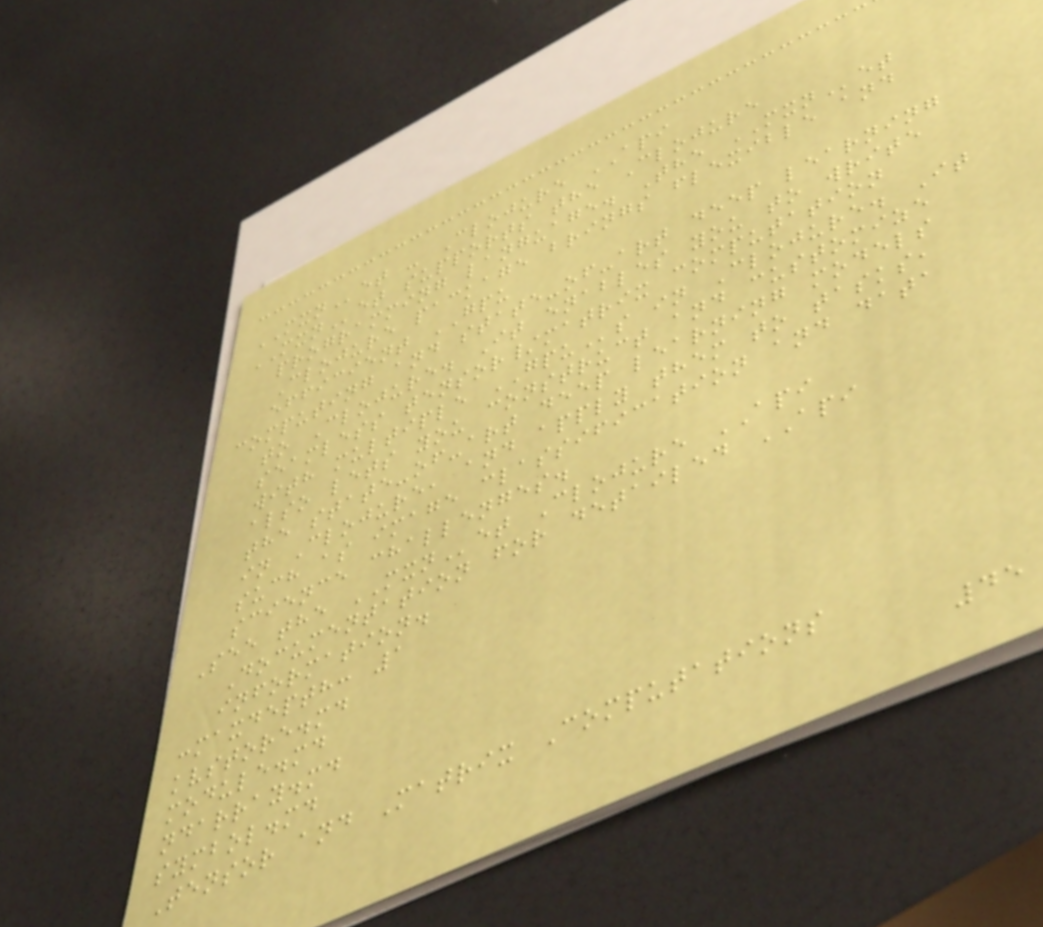MXNet - Clojure API
MXNet supports the Clojure
programming language. The MXNet
Clojure package brings flexible and
efficient GPU
computing and state-of-art deep learning
to Clojure. It enables you to write
seamless tensor/matrix computation
with multiple GPUs in Clojure. It
also lets you construct and customize
the state-of-art deep learning models
in Clojure, and apply them to tasks,
such as image classification and data
science challenges.
See the MXNet Clojure API
Documentation for detailed API
information.
:maxdepth: 1
kvstore.md
module.md
ndarray.md
symbol.md
Tensor and Matrix Computations
45
